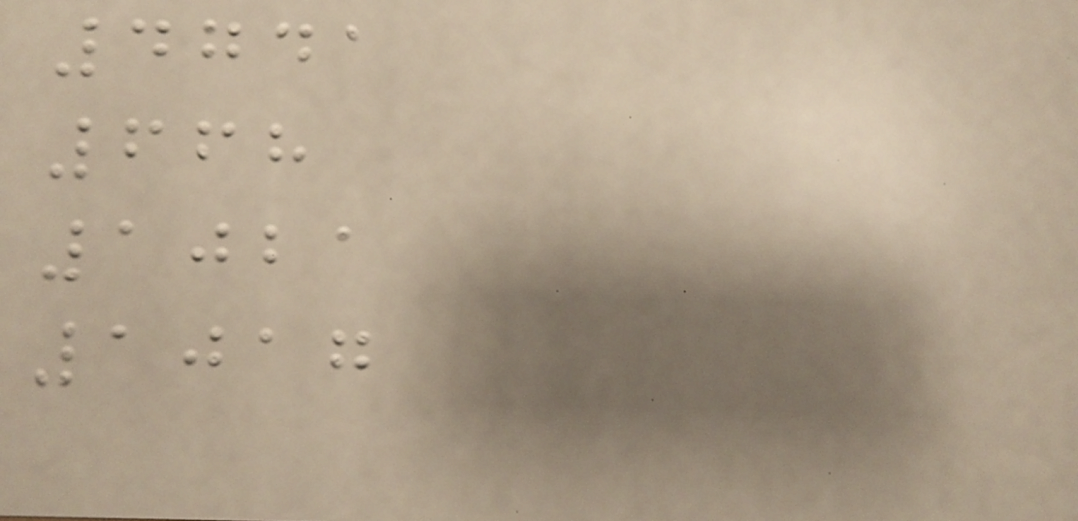4741
668
1021
1017
